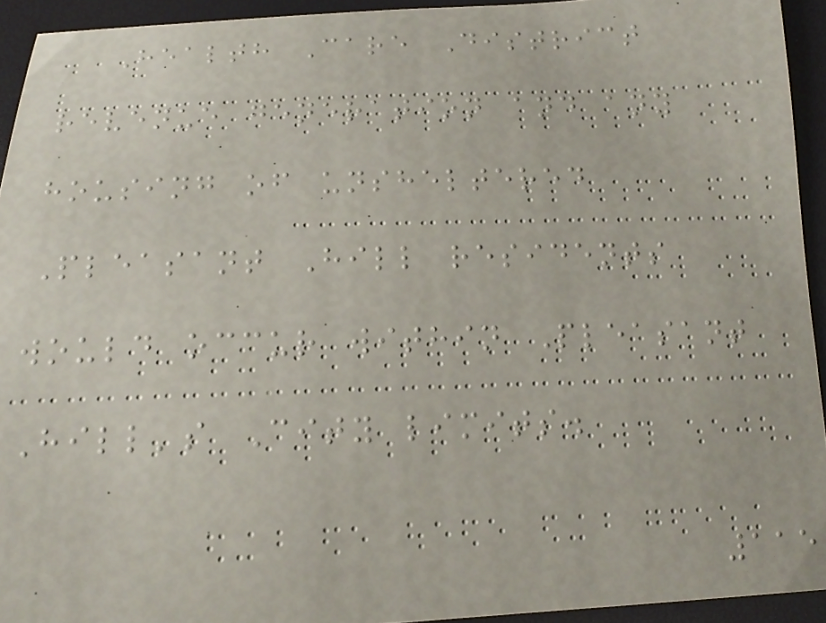Health Care District
revenue generation and any
housing of unsheltered
Pleasant Hill residents
would occur within Pleasant
Hill's City limits.
115
